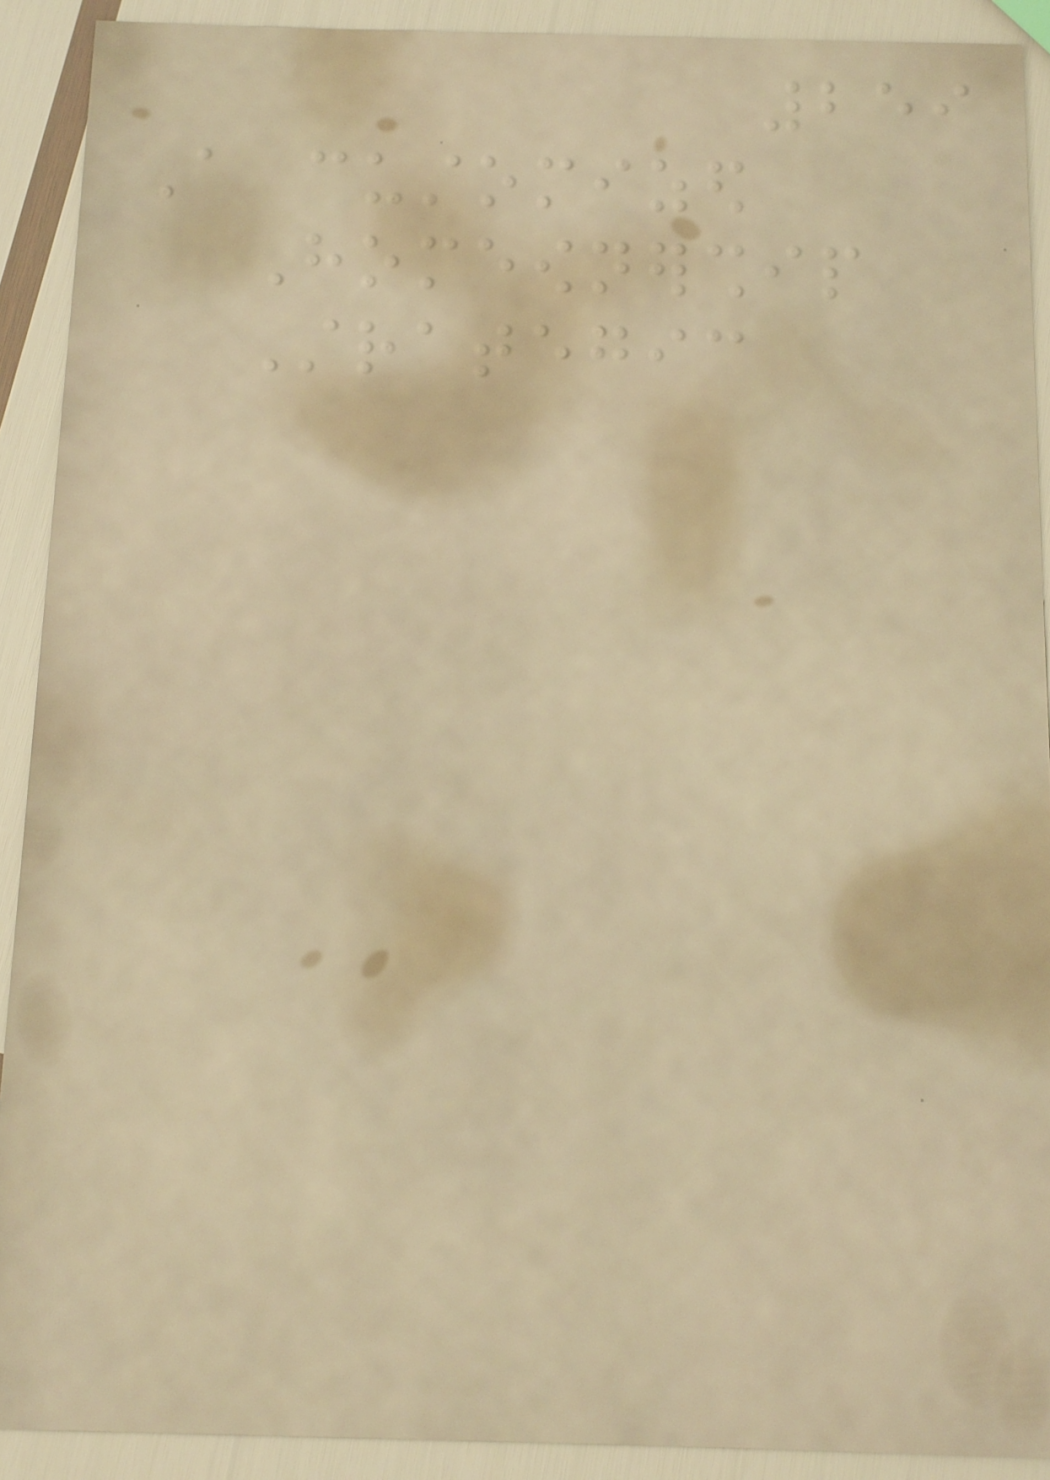259
A customized
Homeownership
Strategic
